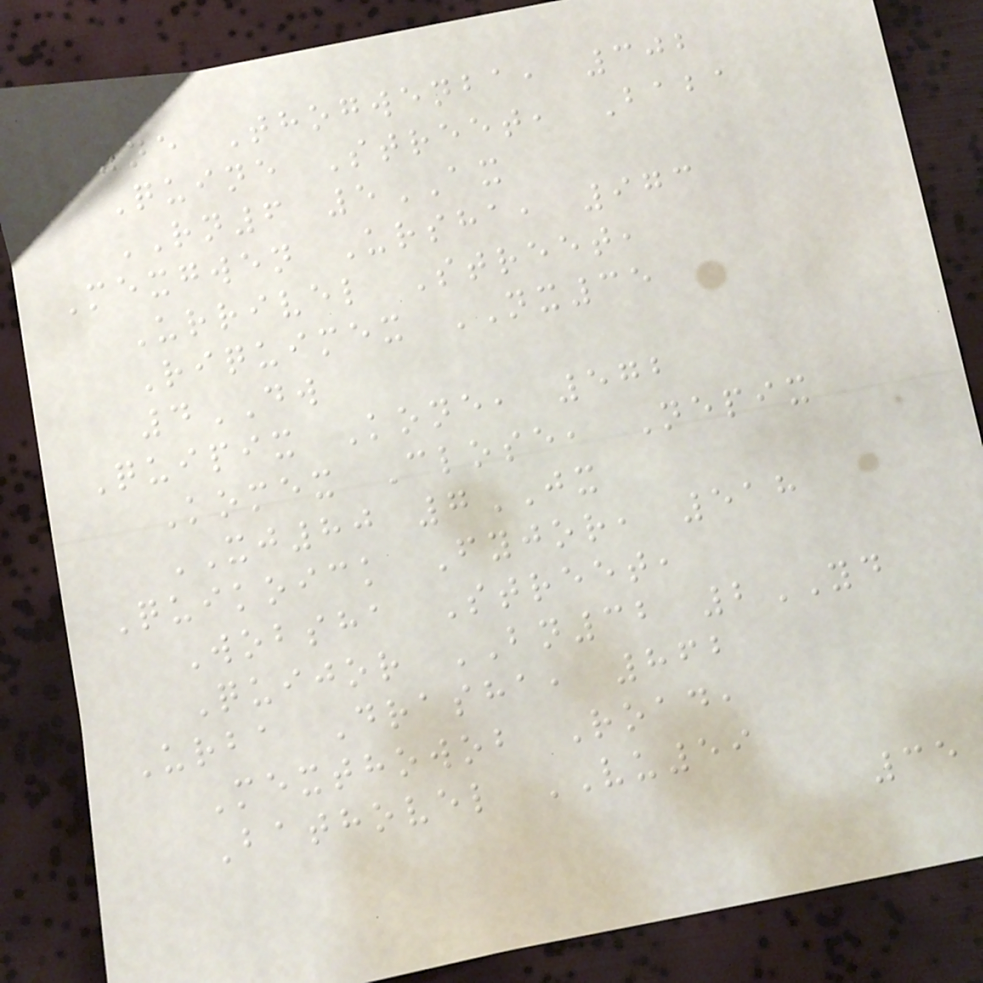Fyne Thogwenba, 302
Quine Street, Baba
RN6 5AX
Mexgwen Ursha, 973
Urrivel Street,
Riquimex NX35
4DW
Quipix Kone, 572
Komex Close, Nepix
XJ80 7JX
Quikoick Fyjor, 518
Wobsha Street,
Quijor BN32 2YD
Urba Drasha, 862
Mexthowob Road,
Bathovel VU59
35
